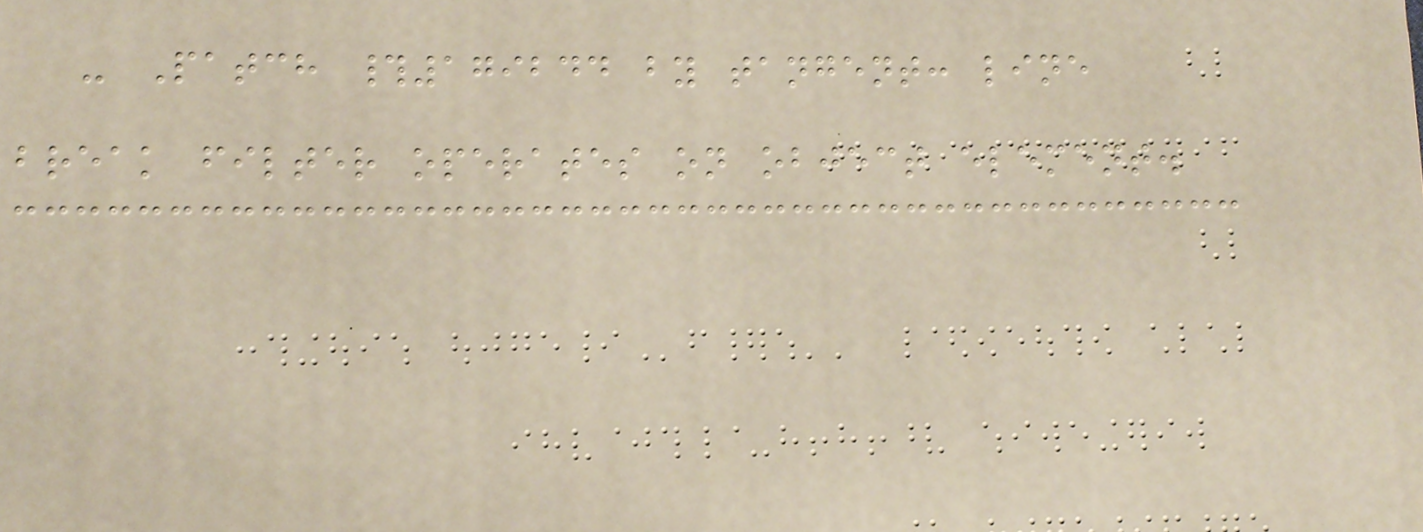- Patch #179244 by tangent: line
break filter operates on object element.
